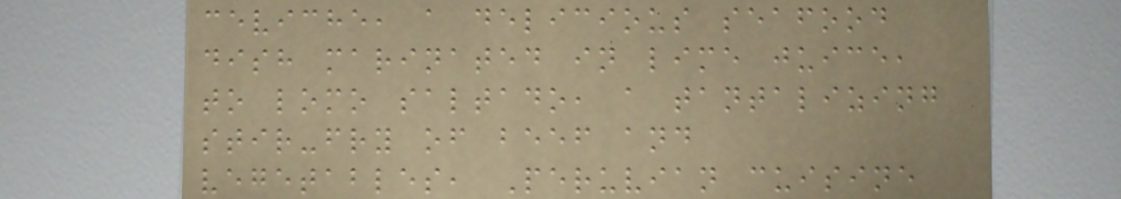ceviche, a delicious seafood
dish marinated in lime juice,
to lomo saltado, a tantalizing
stir-fry of beef and
vegetables, Peruvian cuisine
